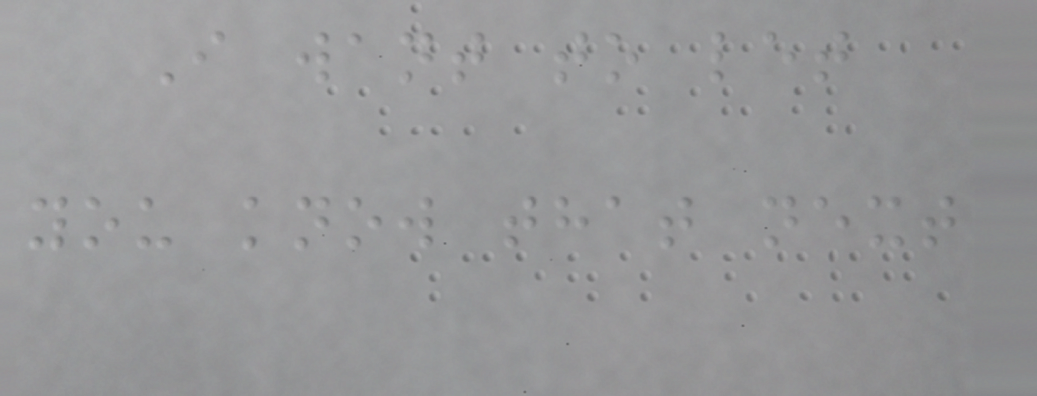I want to let
you know that next
